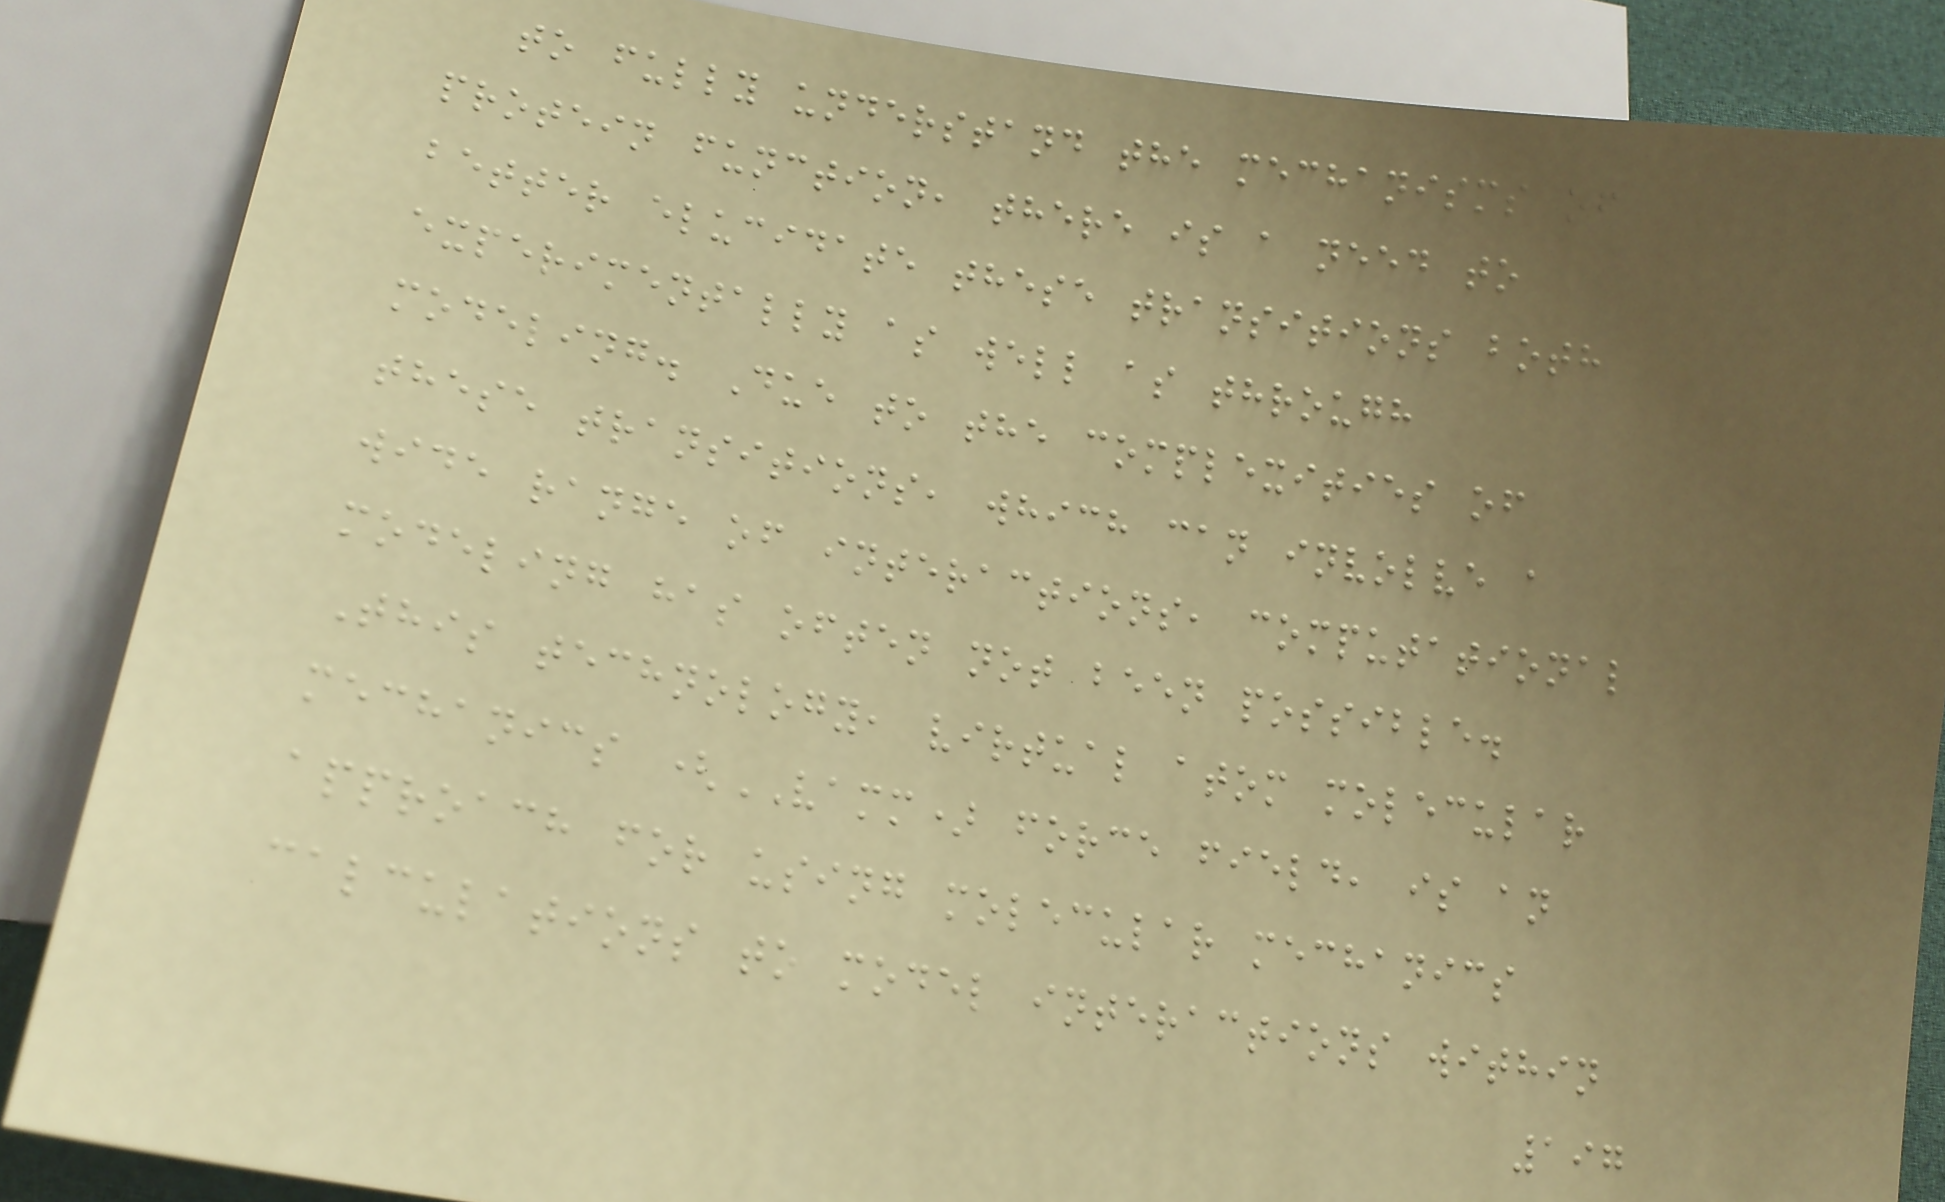to fully understand the mechanisms of
protein function, there is a need to
better elucidate these transitions both
experimentally as well as through
modeling. Due to the complexities of
these transitions, which can involve a
wide range of interactions, computational
modeling has often not been possible.
This technology, virtual atom molecular
mechanics (VAMM) force field, is an
approach for using molecular mechanics
calculations to model interactions within
197
